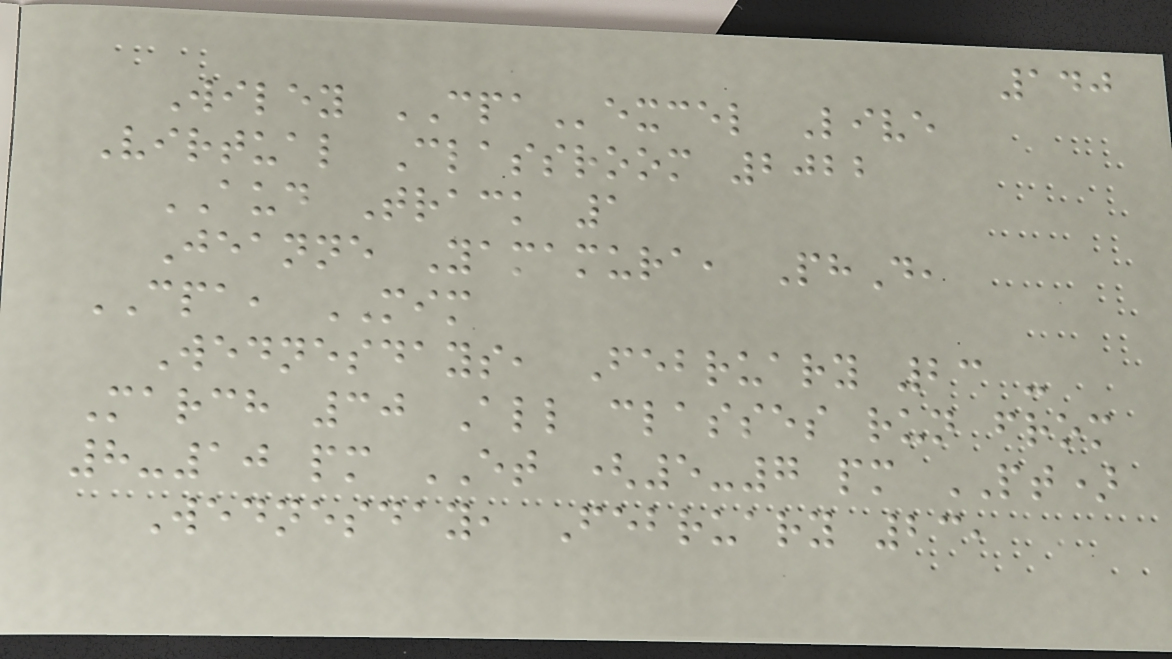140
Wiley CPAexcel Live
Virtual Classroom 2022
AUD Track 1
Jeanne Yamamura, PhD,
CPA, MIM
Wednesdays, February 23 -
March 30 All classes run from
8-10 pm ET (5-7 pm PT)
Wednesday, February 23,
